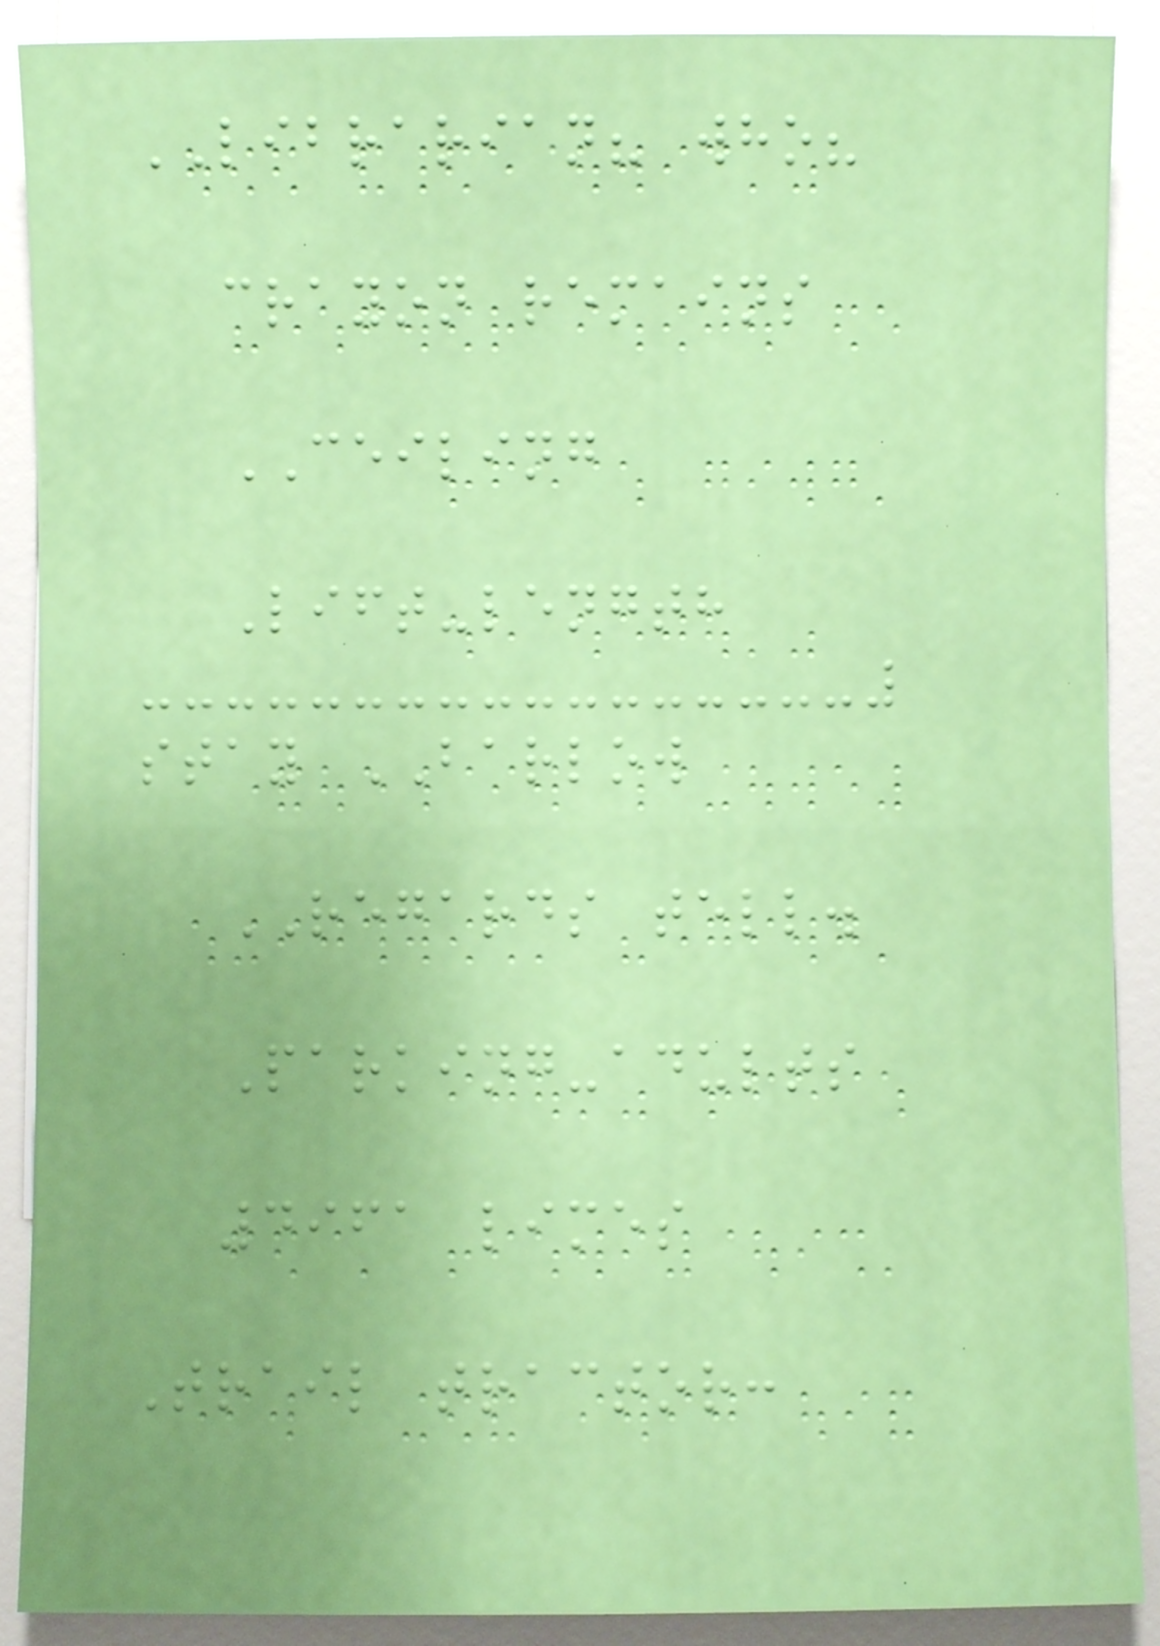LIBRARIAN? who?
crayon remains
CEILING
Lift-length
stay BARLOW
REGARDS tell.
Parking-adults
4961 limes
Trail tractor:
